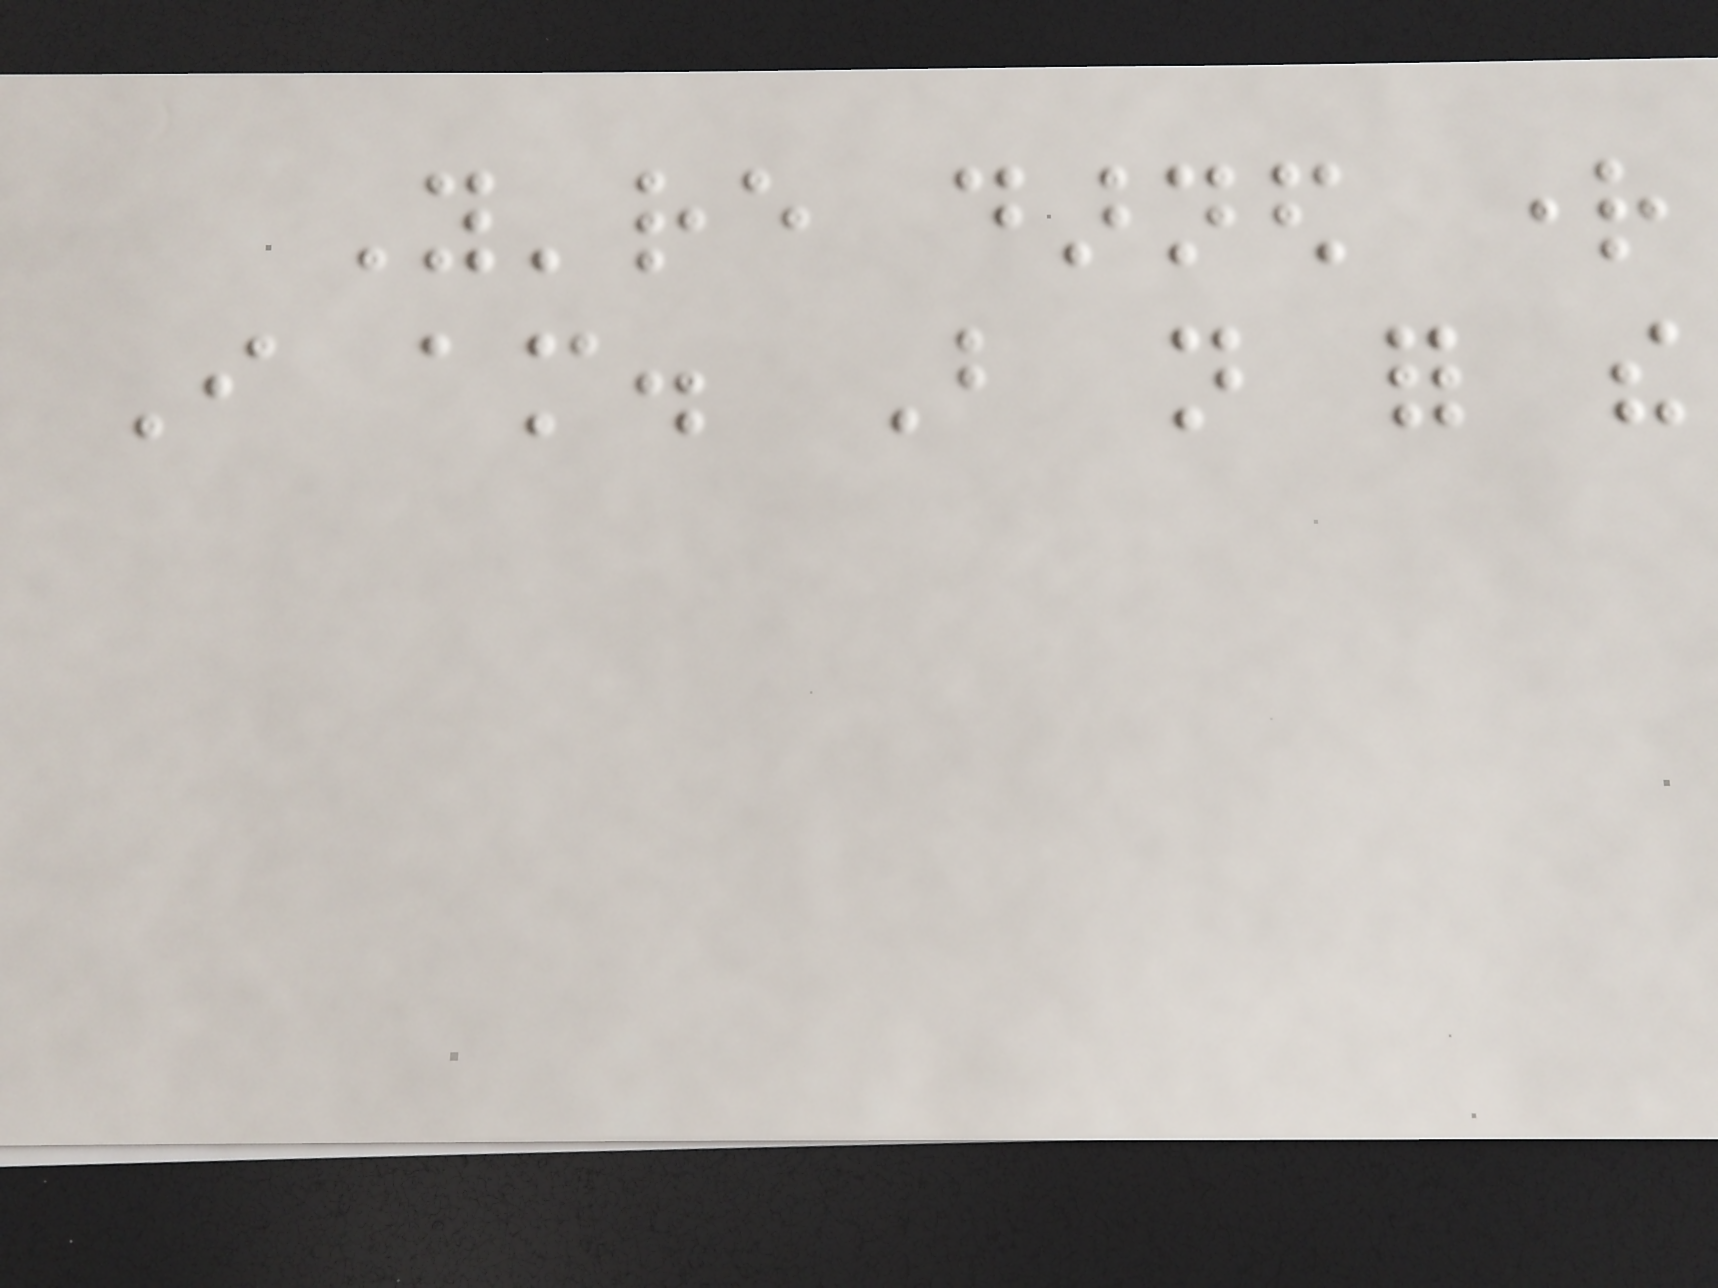You're darned right
I am. But not for the
